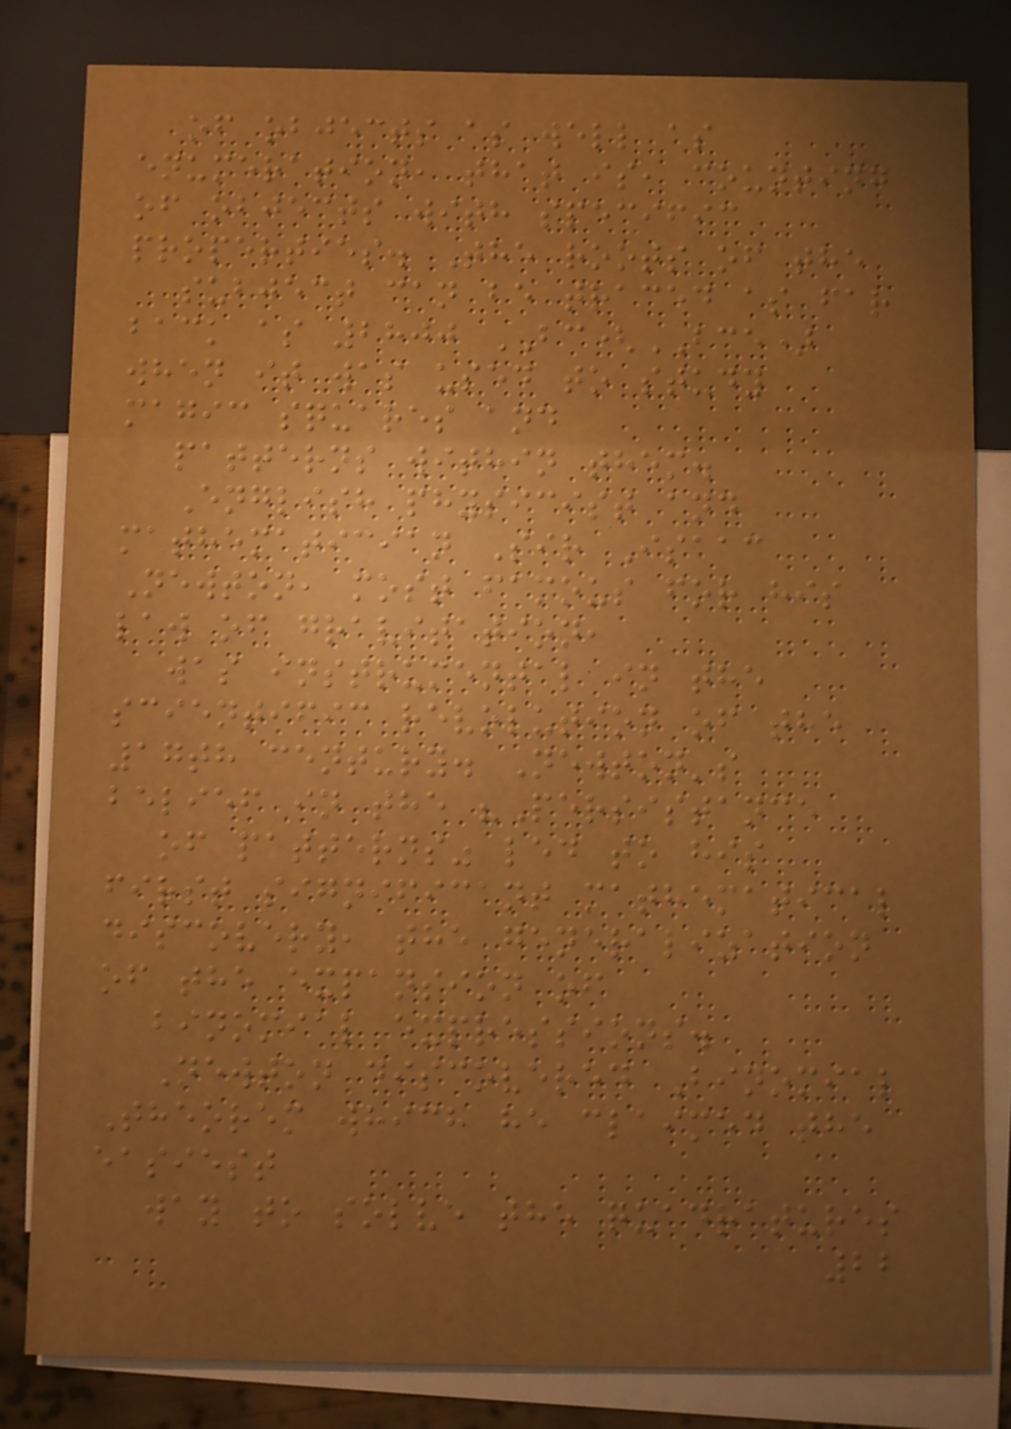of objects as well as
enumeration, that is, counting
of objects with specific
properties. The roots of the
subject can be traced as far
back as 2800 BC(BCE)
when it was used to study
magic squares and
patterns within them.
English physicist and
mathematician Sir Isaac
Newton, most famous for his
law of gravitation,
was instrumental in the
scientific revolution of the
17th century. Newton's
belief in the "Persistance
of patterns" led to his
first significant mathematical
discovery, the generalization
of the expansion of
binomial expressions.
Newton discovered Binomial
Theorem which he claimed the
easiest
way to solve the quadratures
22
